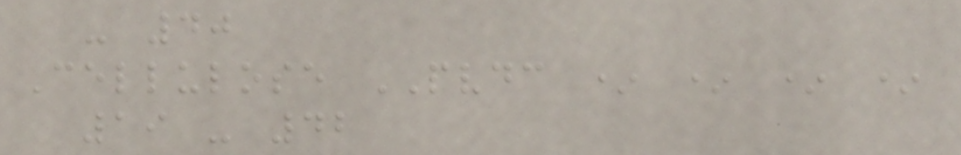- 40
Cellulose PVDC * * * *
19 - 42
